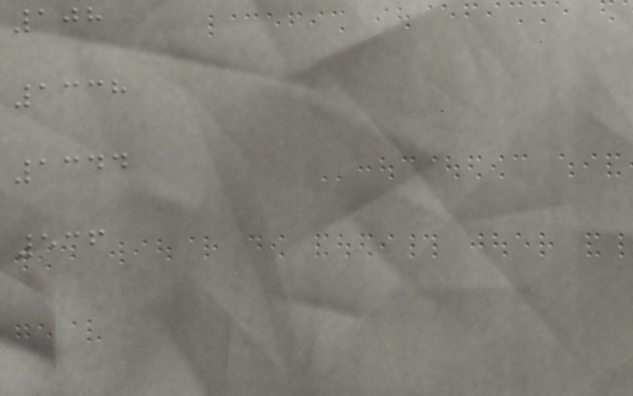108
1338
1344
536
